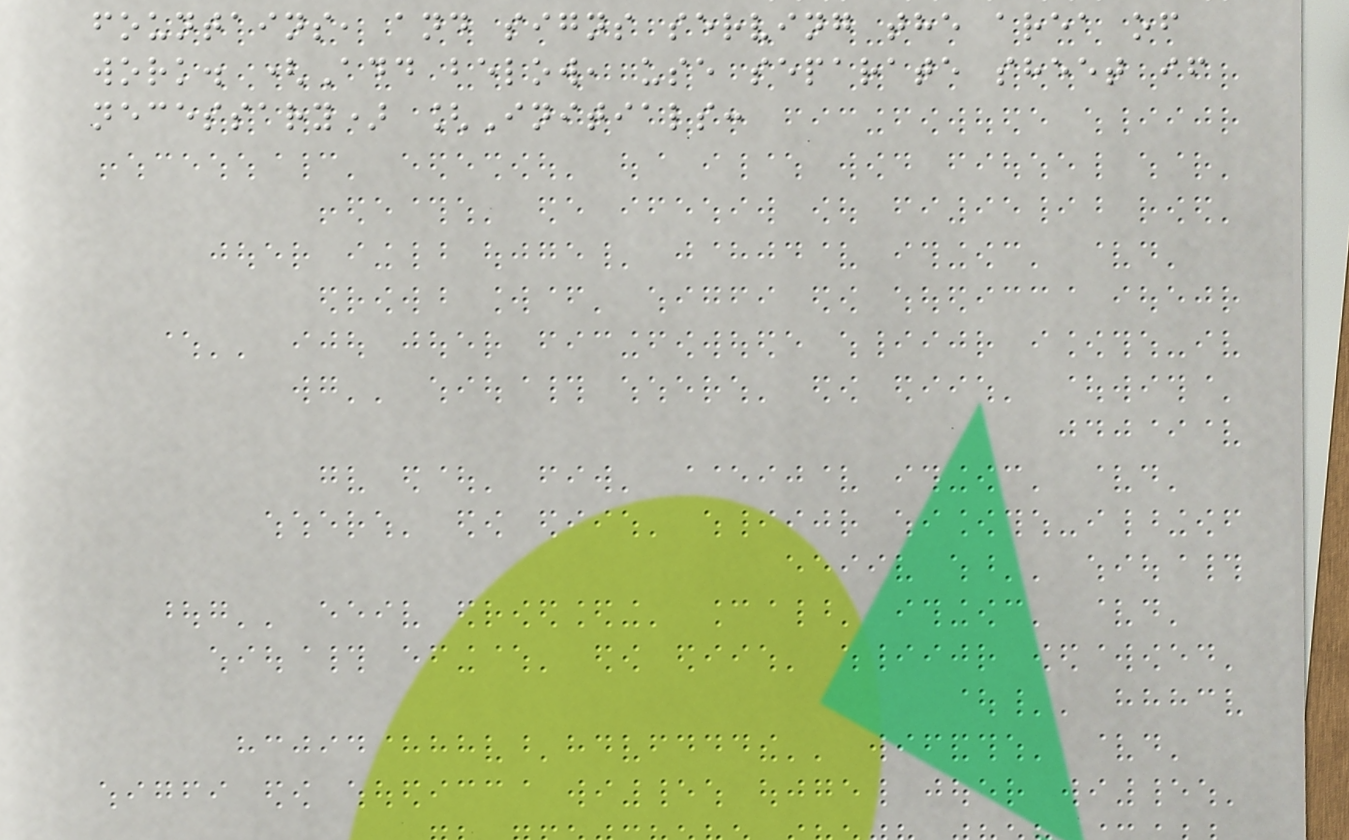fountains, and signs serving the area of
work. (Add below, use separate sheet if
necessary) [Initials:
